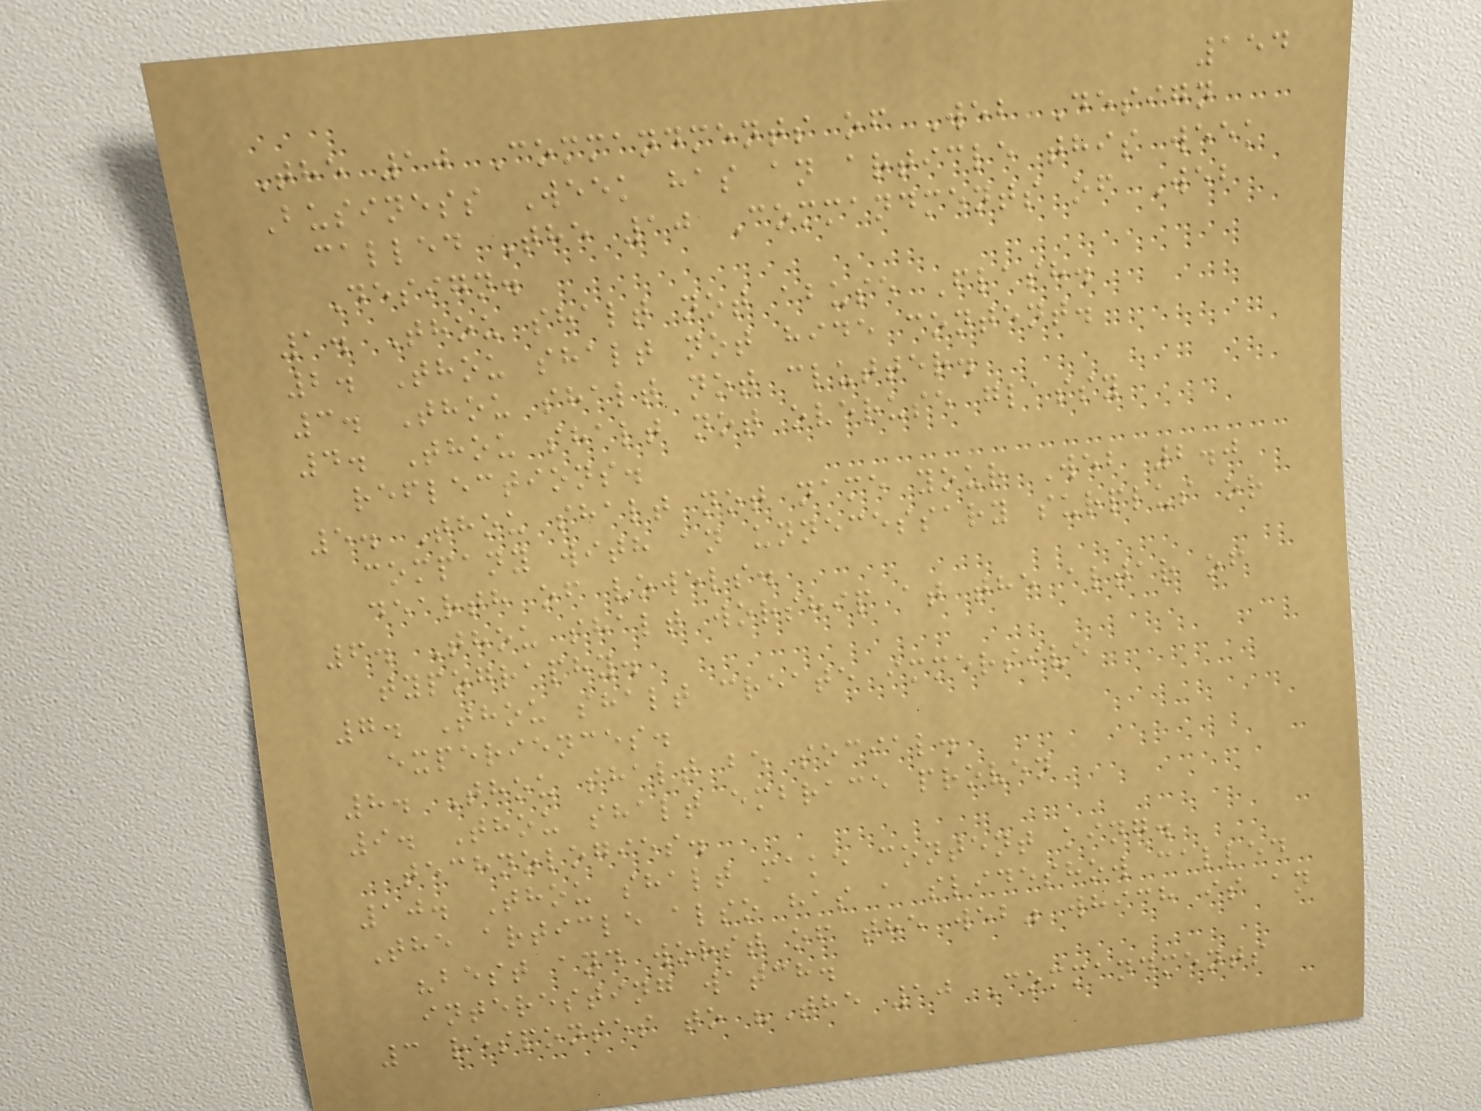154
The 10 Commandments of Web Design
Business Week has an article this week
called The 10 Commandments of Web
Design.
1. Thou shalt not abuse Flash.
2. Thou shalt not hide content.
3. Thou shalt not clutter.
4. Thou shalt not overuse glassy
reflections.
5. Thou shalt not name your Web 2.0
company with an unnecessary surplus or
dearth of vowels.
6. Thou shalt worship at the altar of
typography.
7. Thou shalt create immersive
experiences.
8. Thou shalt be social.
9. Thou shalt embrace proven
technologies.
10. Thou shalt make content king.
The article also has a slideshow called
"best and worst of the web" which is an
interesting watch.
3 responses to "The 10 Commandments
